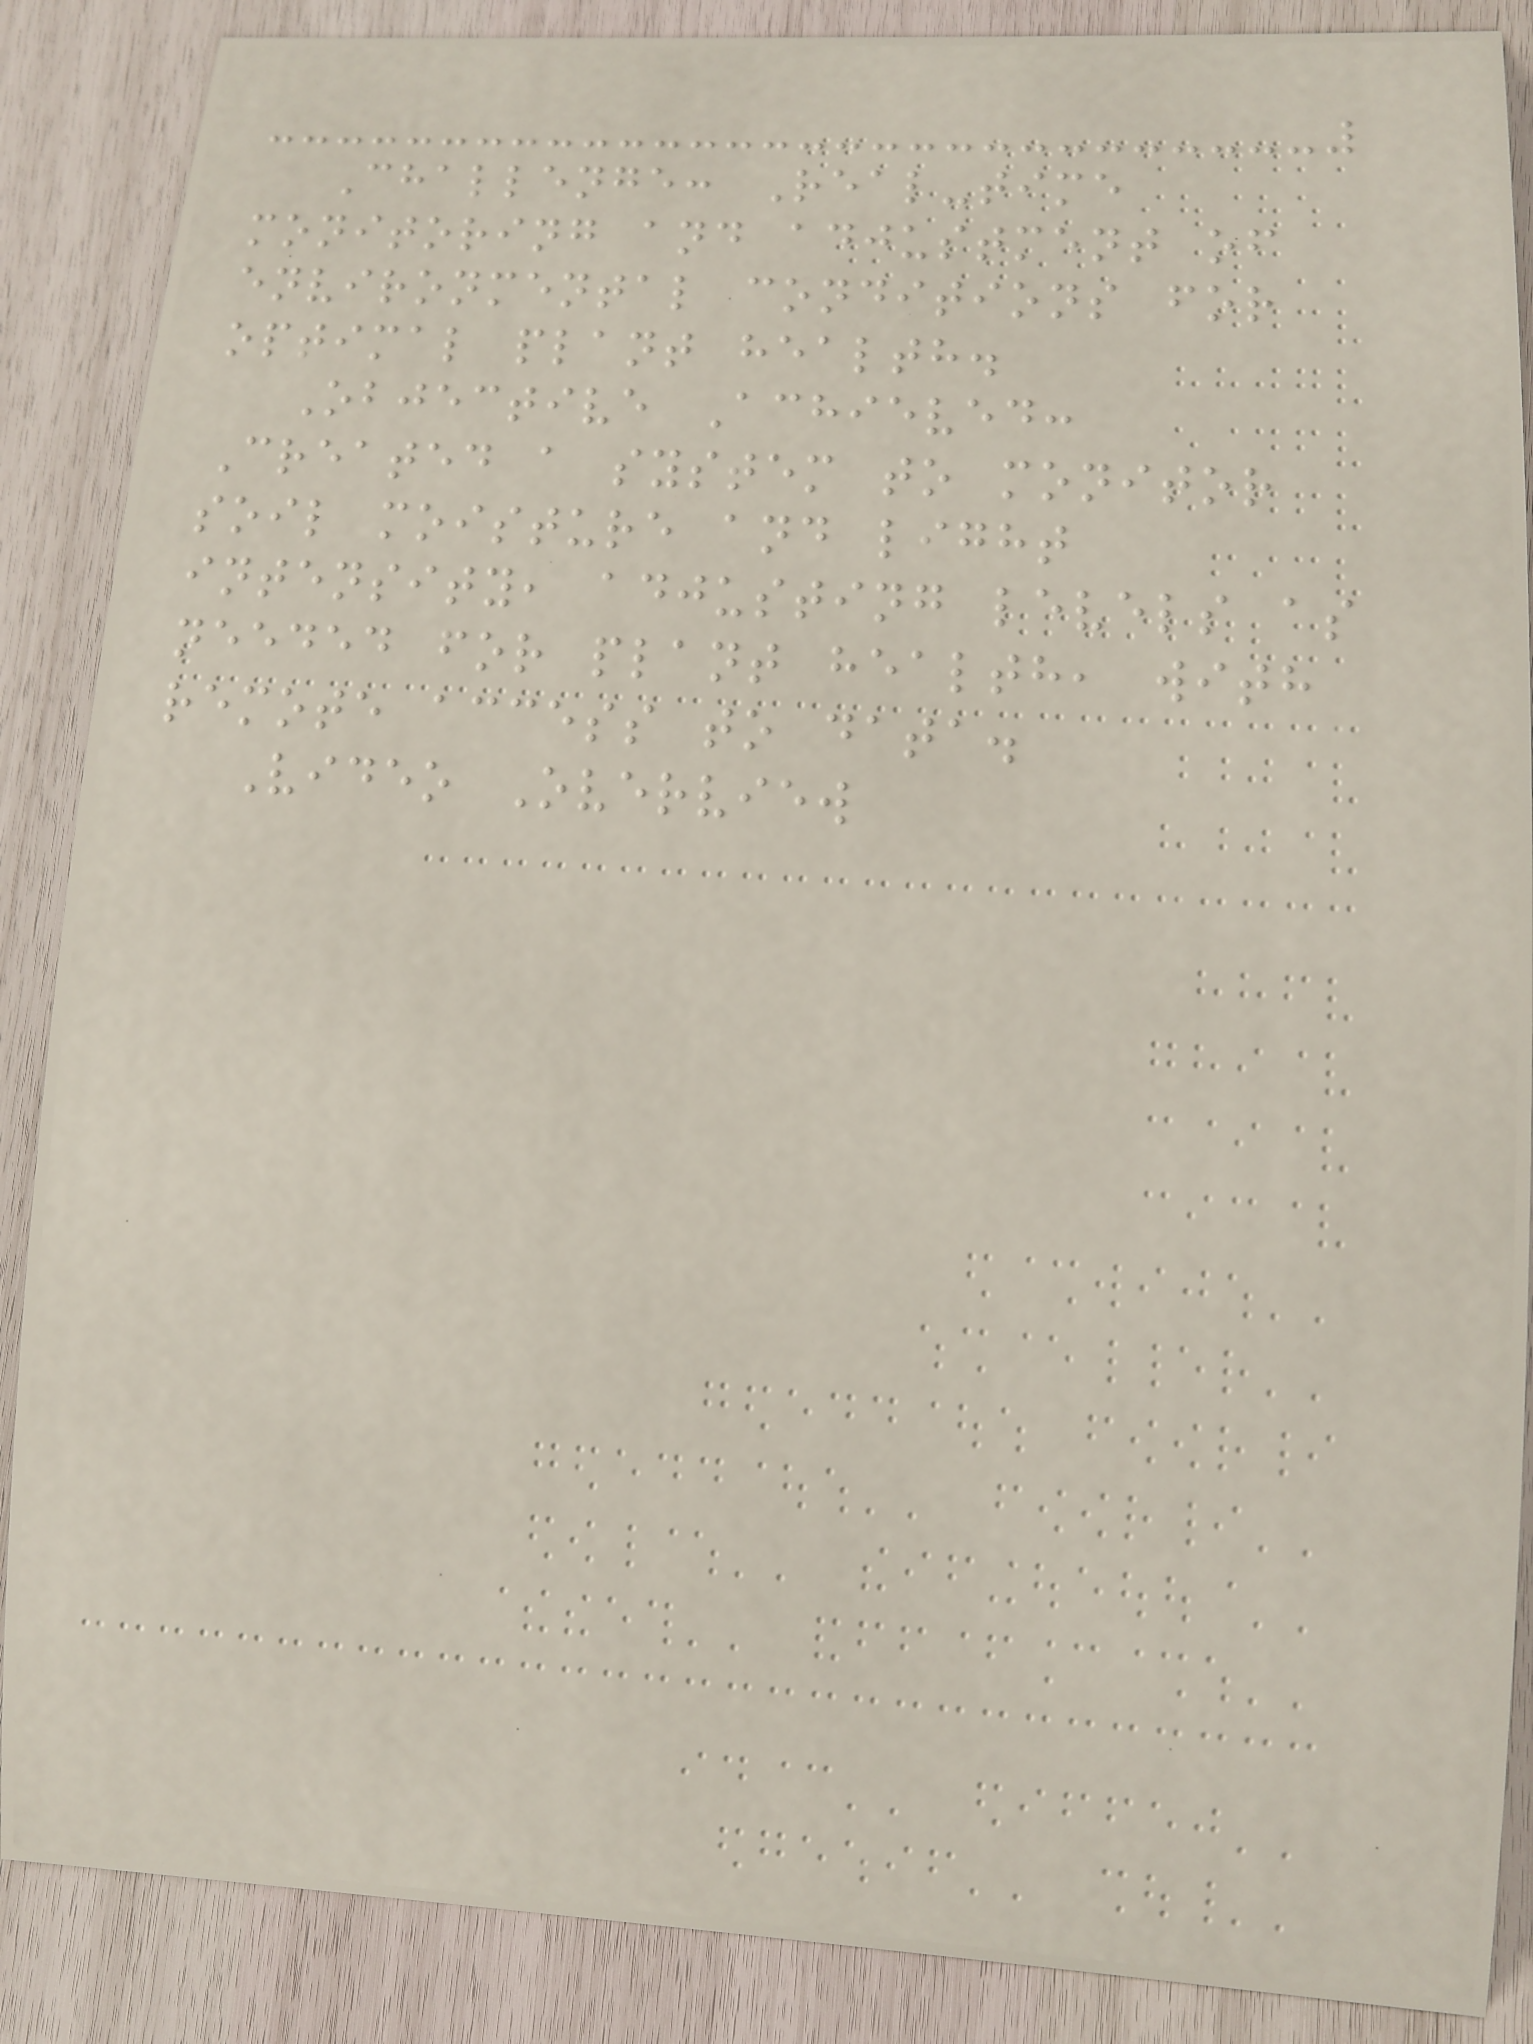Challenge: Real-time
monitoring and adjustment of
environmental conditions for
optimal plant health.
Objective Achieved:
Created a system to monitor
soil moisture and light
intensity, adjusting levels as
needed for plant health, with
remote access to data.
Video Overview
